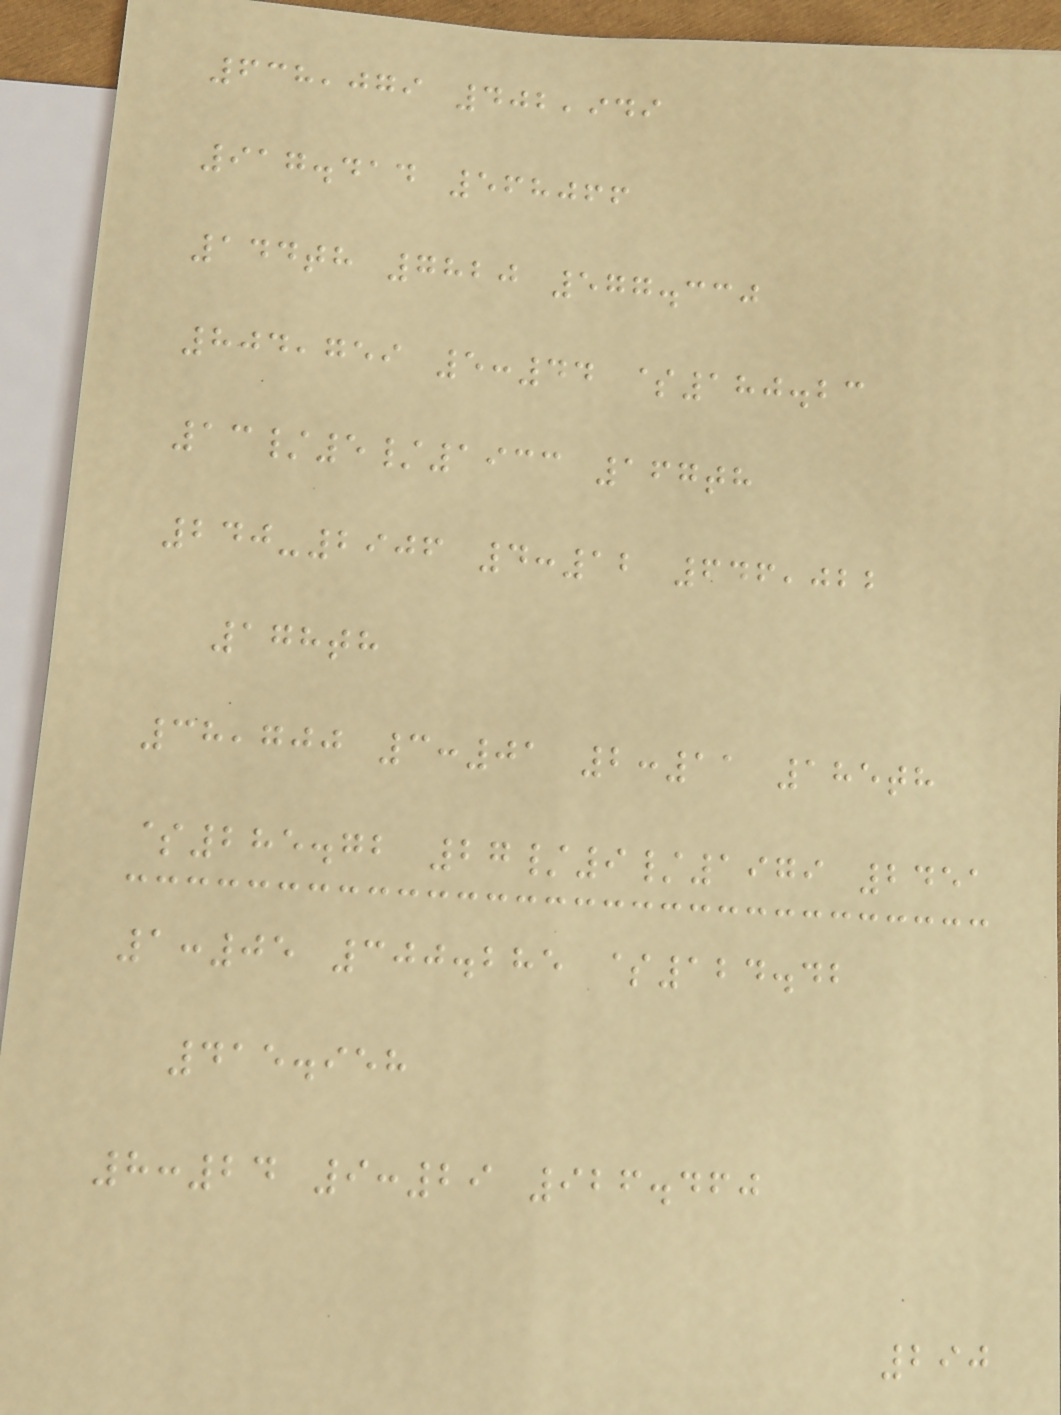638,079 402,949
917.414 568066
144th 7820 577.330
804,759 5:44 $180.23
13/5/1933 167th
240-2906 4:12 646,022
178th
38,700 3:01 2:11 185th
$285.72 27/9/1979 2451
1:05 300.285 $124.42
415.958
8:24 9:29 926.460
290
